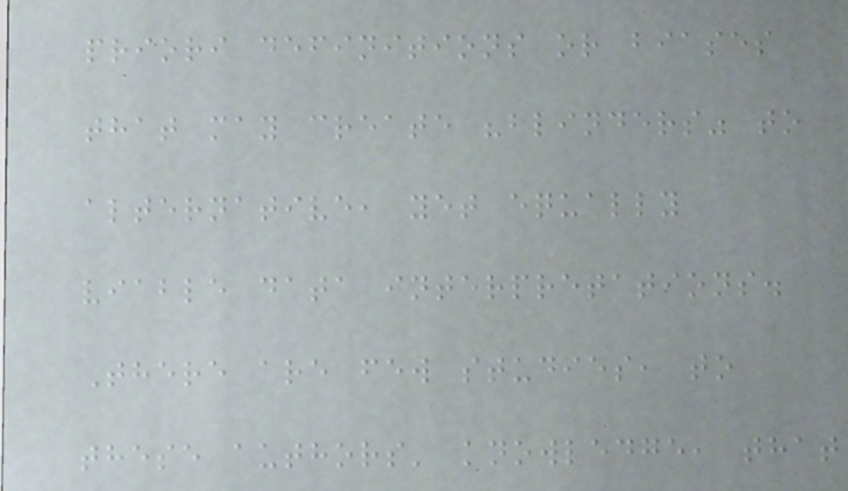priori definitions or biases
that may create "blinders" to
alternative, yet equally
viable data interpretations.
There are few studies, to
these authors' knowledge, that
